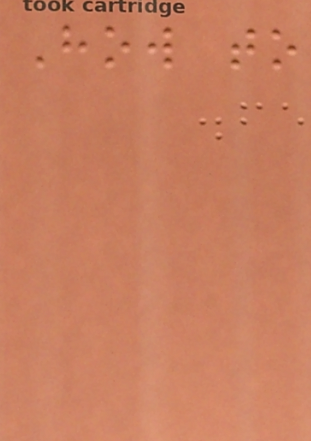How to
